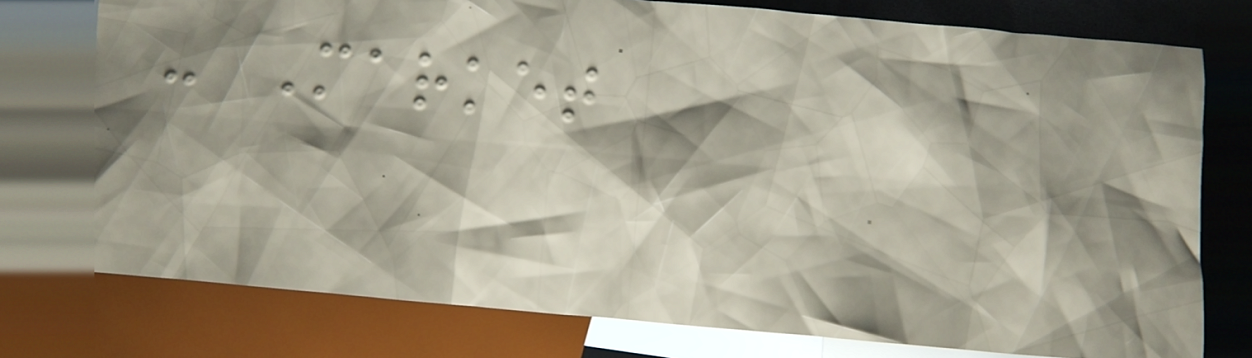- Market
